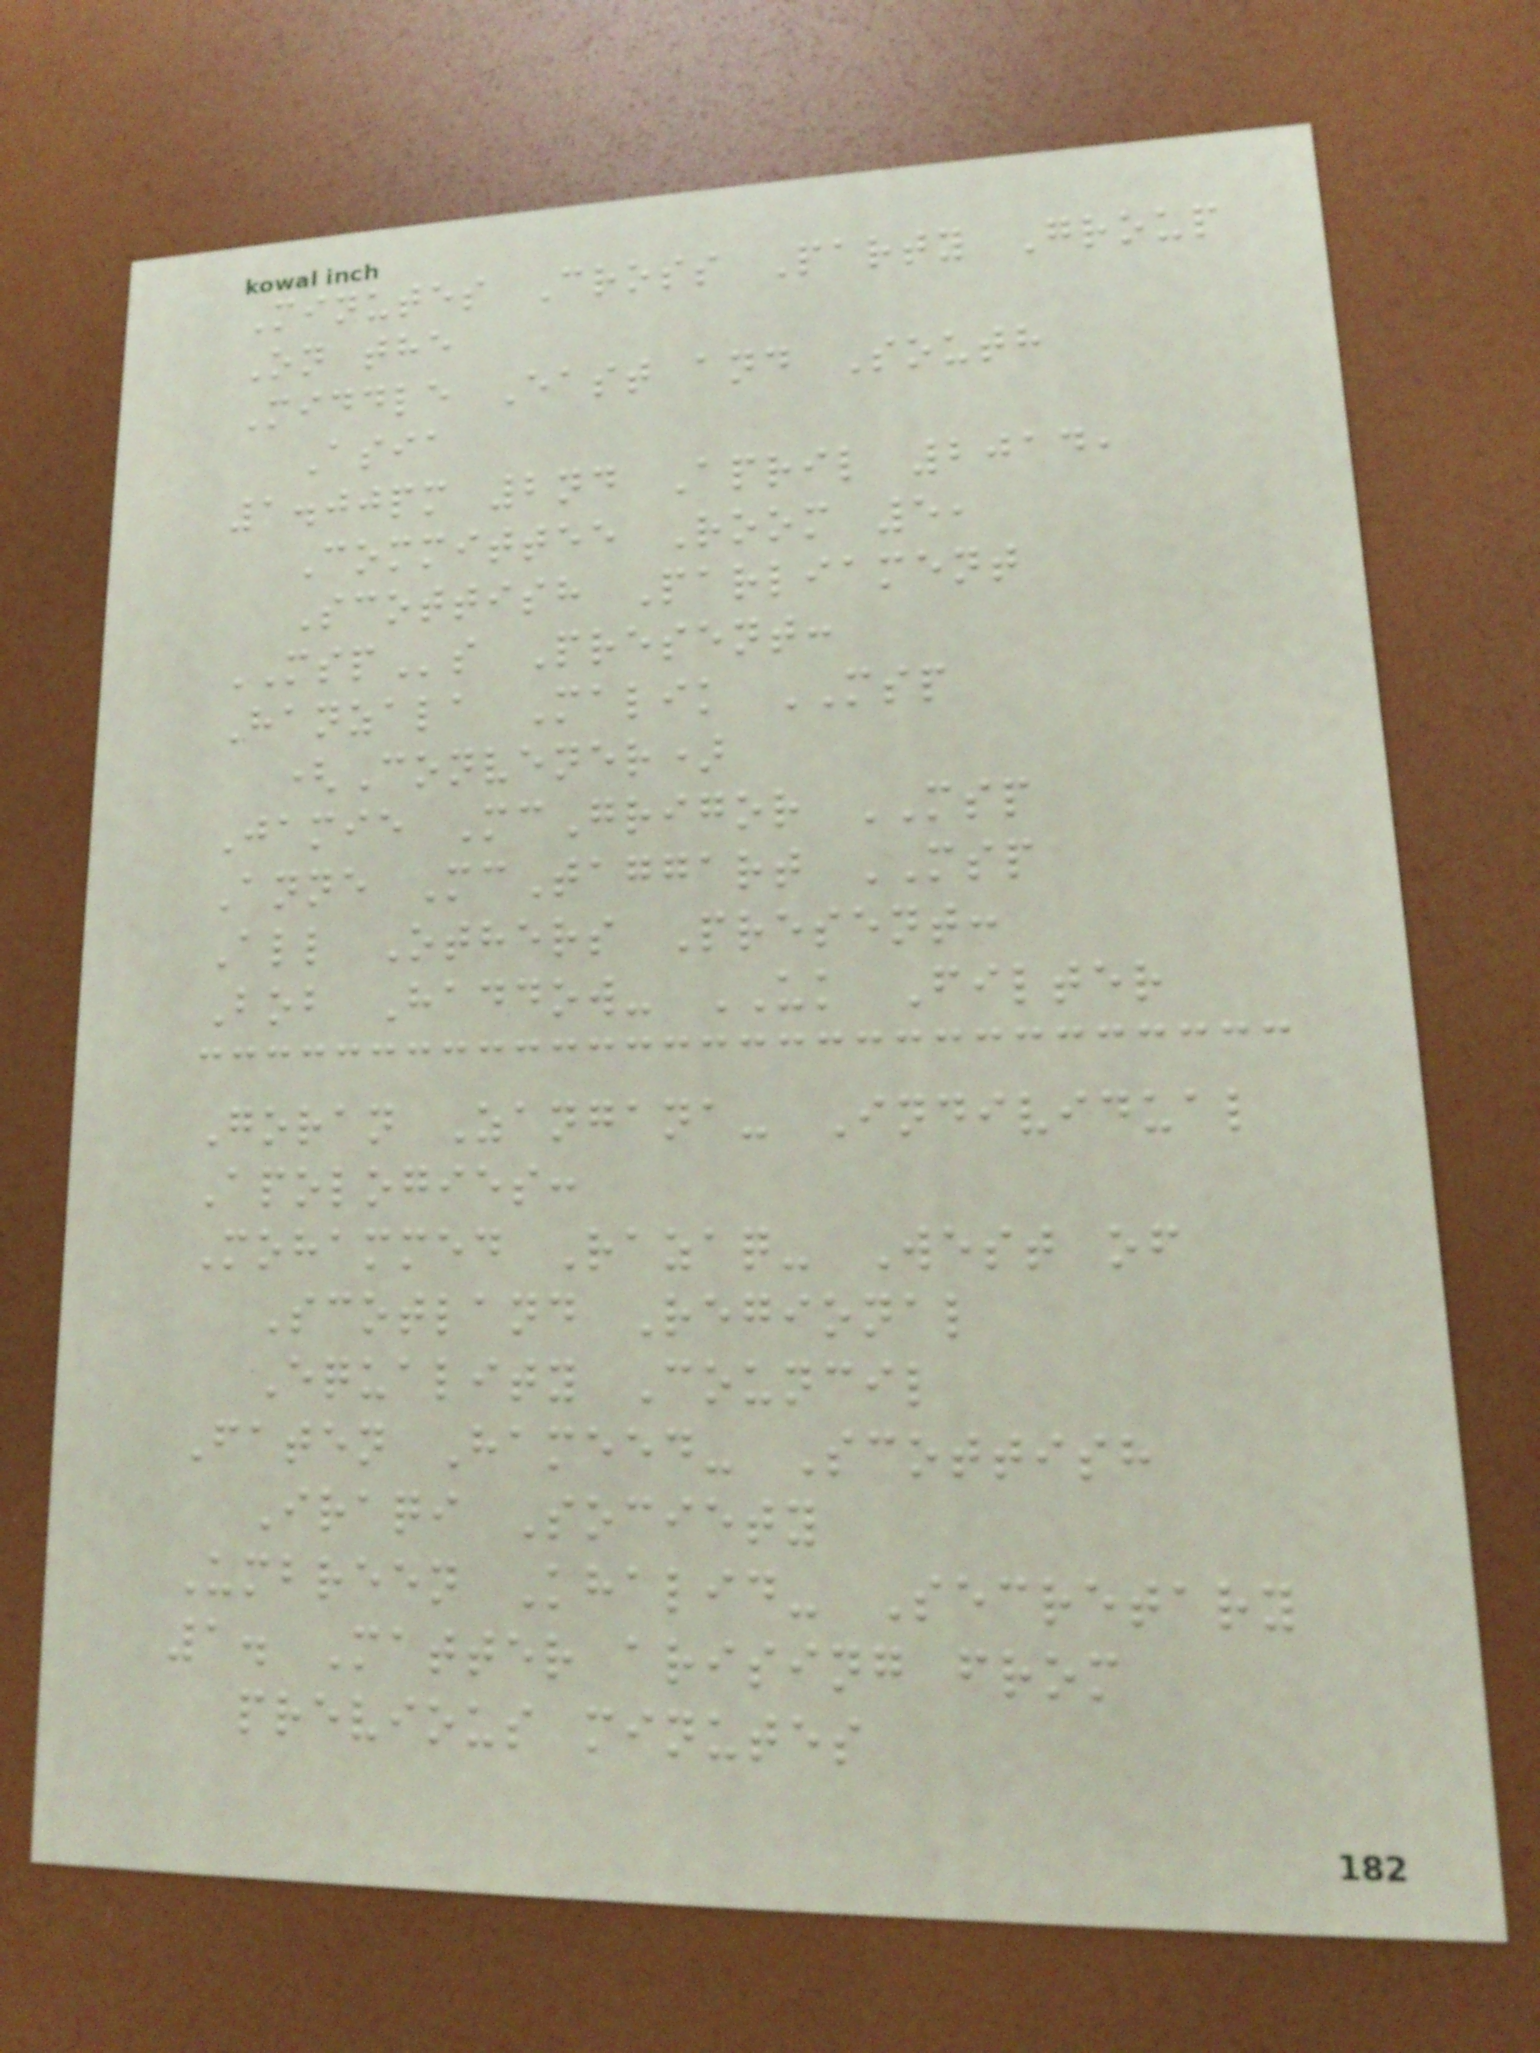Minutes Cross Party Group
On the
Middle East and South
Asia
1.00pm 2nd April 2014,
Committee Room 5,
Scottish Parliament
MSPs Present:
Hanzala Malik MSP
(Convener)
Jamie McGrigor MSP
Anne McTaggart MSP
All Others Present:
Bob Haddow- UK Filter
Goran Zangana- Individual
Apologies:
Mohammed Razaq- West of
Scotland Regional
Equality Council
Faten Hameed- Scottish
Iraqi Society
Umbreen Khalid- Secretary
1. Matter arising from
previous minutes
